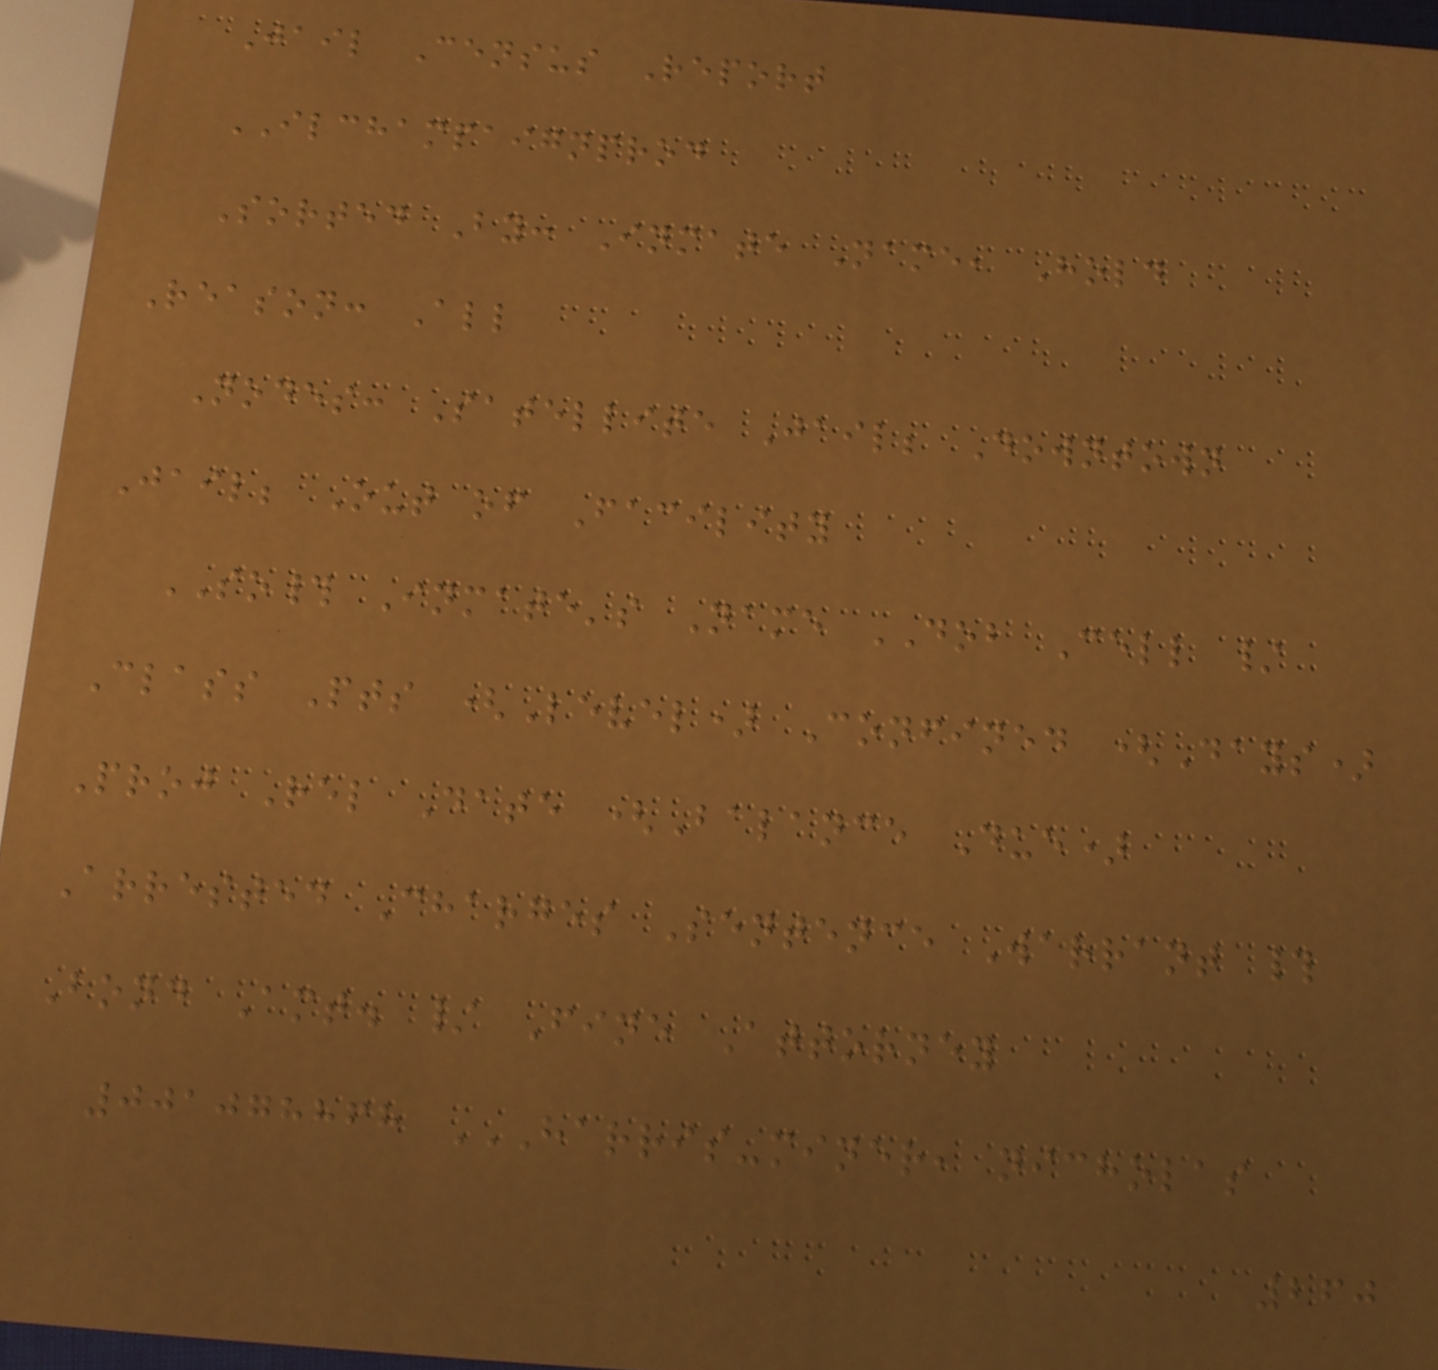Jail Census Report
ILCHAMPAIGNPROD
Sorted By: Inmate Name, Hold
Reason: All
Nodes: Satellite Jail; Downtown
Jail; Out of Facility
SO# Inmate's Name DOB Cell /
Class Pts (Level) Confined (Days)
Proj Rel Date (Balance Due)
Arrested Charges Sentence Warrant #
Bond Amt. / Fine Attorney
001078868 HARRIS-MINER, NICHOLAS
260
